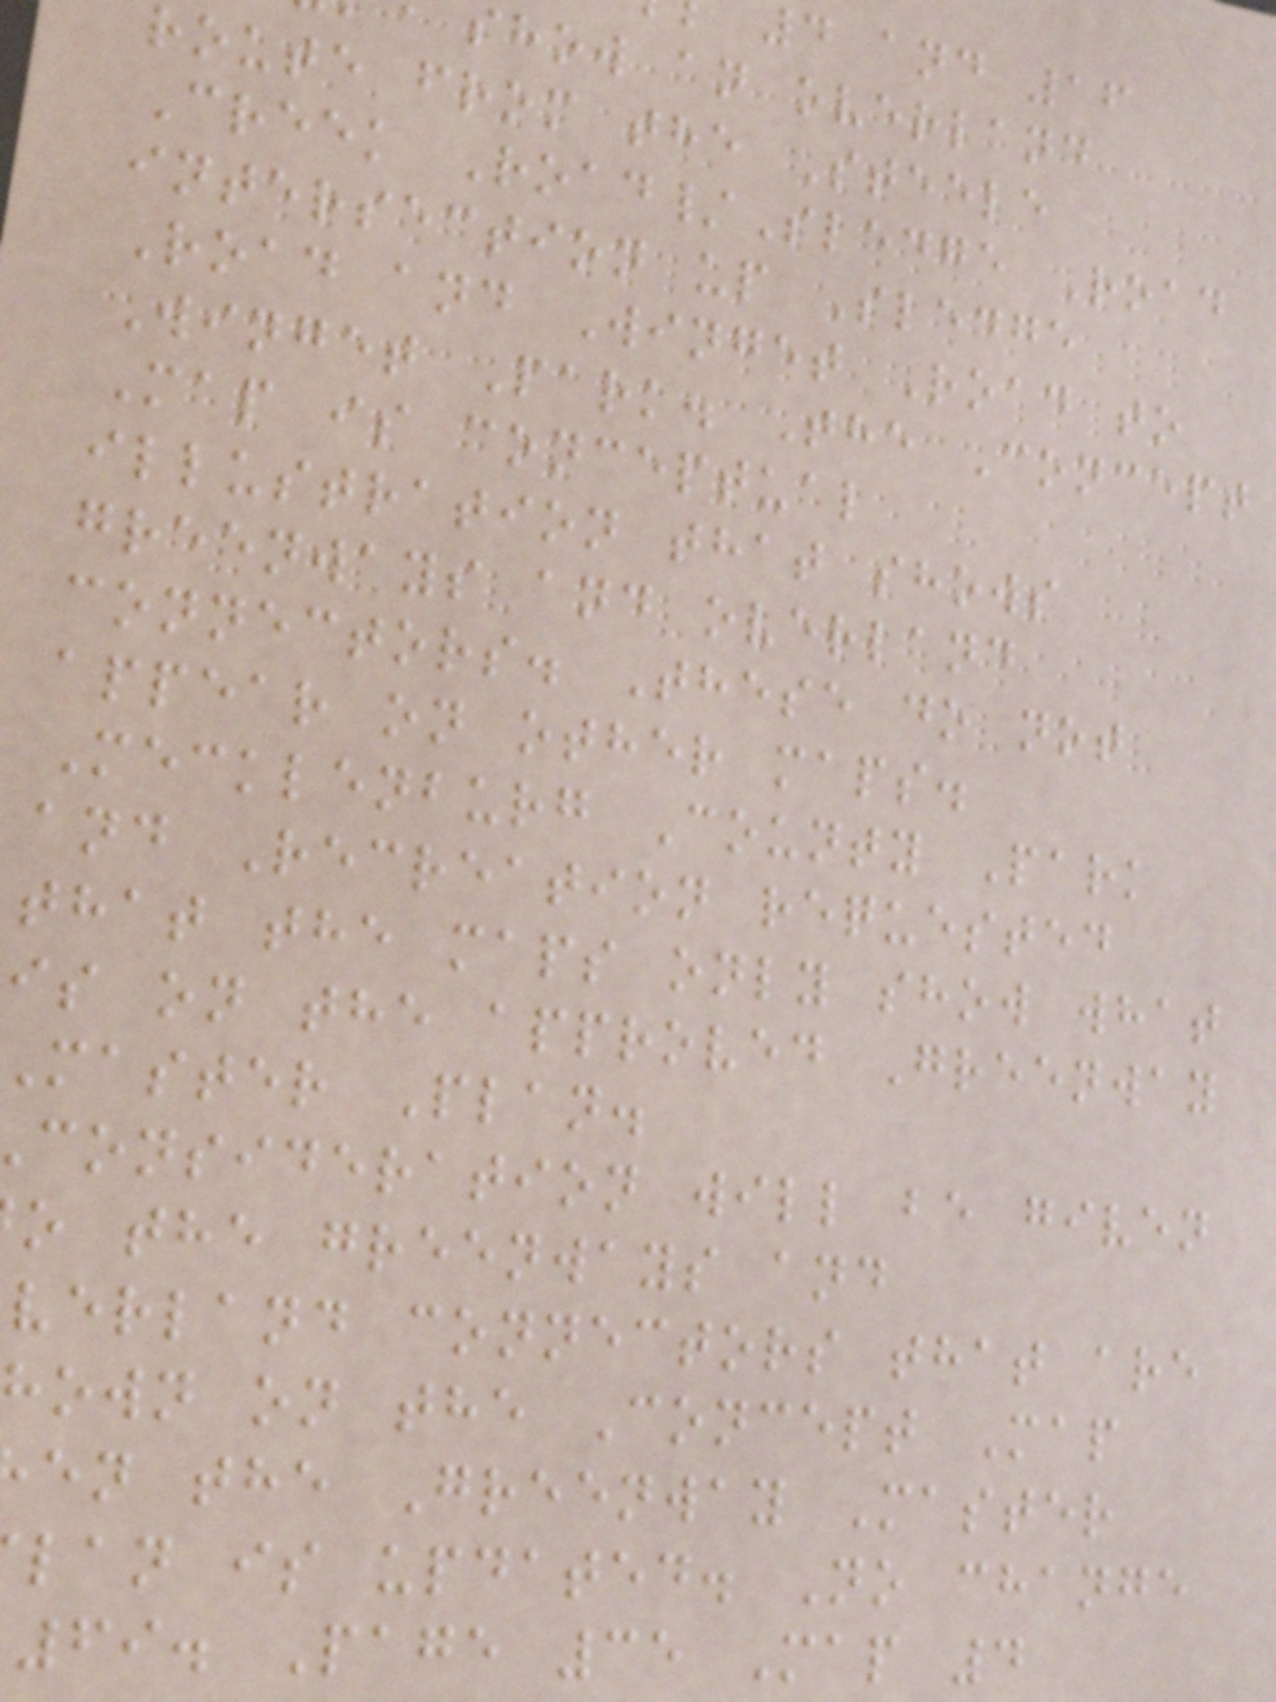4 and 16
show an overland
route from the Steele
Creek Road/Sledge Road
intersection up Sledge
Road and Winget Road to
Winget Park. The Concept
Map is conceptual
illustration that shows
greenways and overland
connectors. These do not
appear on other maps.
Mecklenburg County Park
and Recreation requested
that the maps only show what
is on the approved Greenway
master Plan.
consideration will be given
o the greenways and
verland connectors that are
hown on the Concept Map
en the Greenway Master
lan is updated. No change
69. Page 35 Map 4
